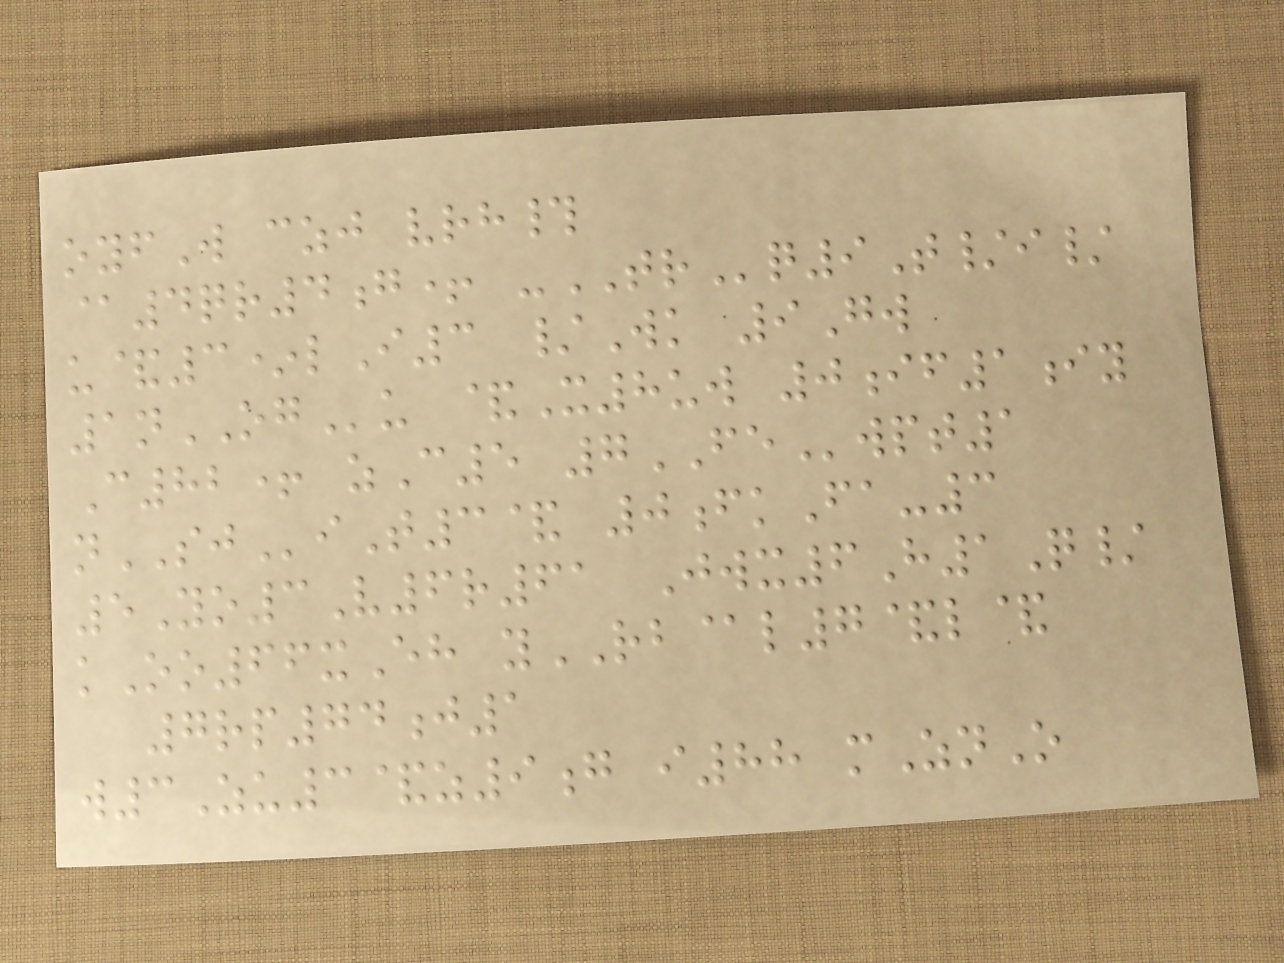oyfW czj vrh#
@4qr4g+ -TRq9T/i/
u&3*lI3 /Wk 9Gw
1nOGu &X8uw 0if1iy
C82+ zC5 7FEwpt1
nSJiT3& 0fkFa-3
5Yo3V6r61 Jwx6H1Q/
kOo66xEh yRB@l7&l&
7rp74j1
w3Zu3&z9g i88 mZnO
